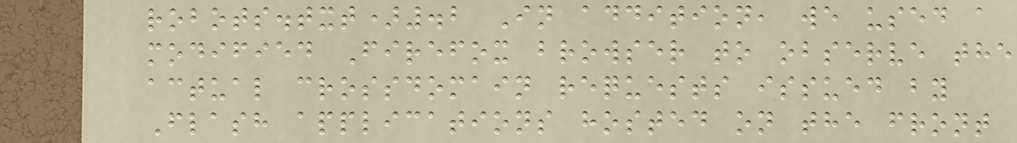robots.txt).2 In addition, we used a
modified Firefox browser to observe the
actual crossdomain requests issued by
Flash applications hosted on the front
